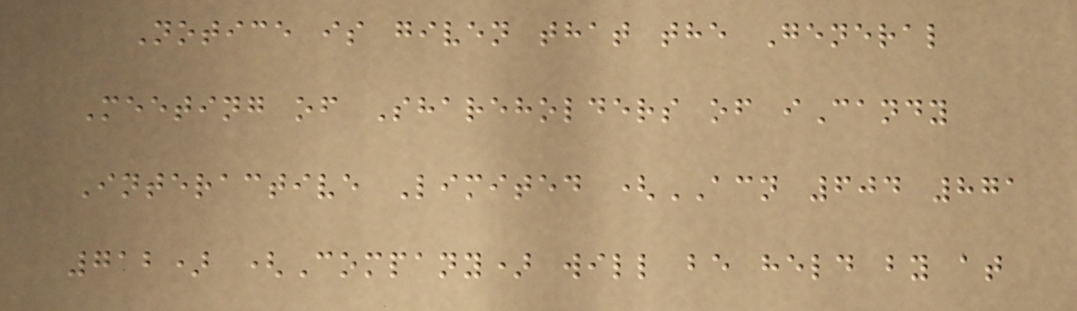Notice is given that the General
Meeting of Shareholders of iCandy
Interactive Limited (ACN 604 871
712) (Company) will be held by at
